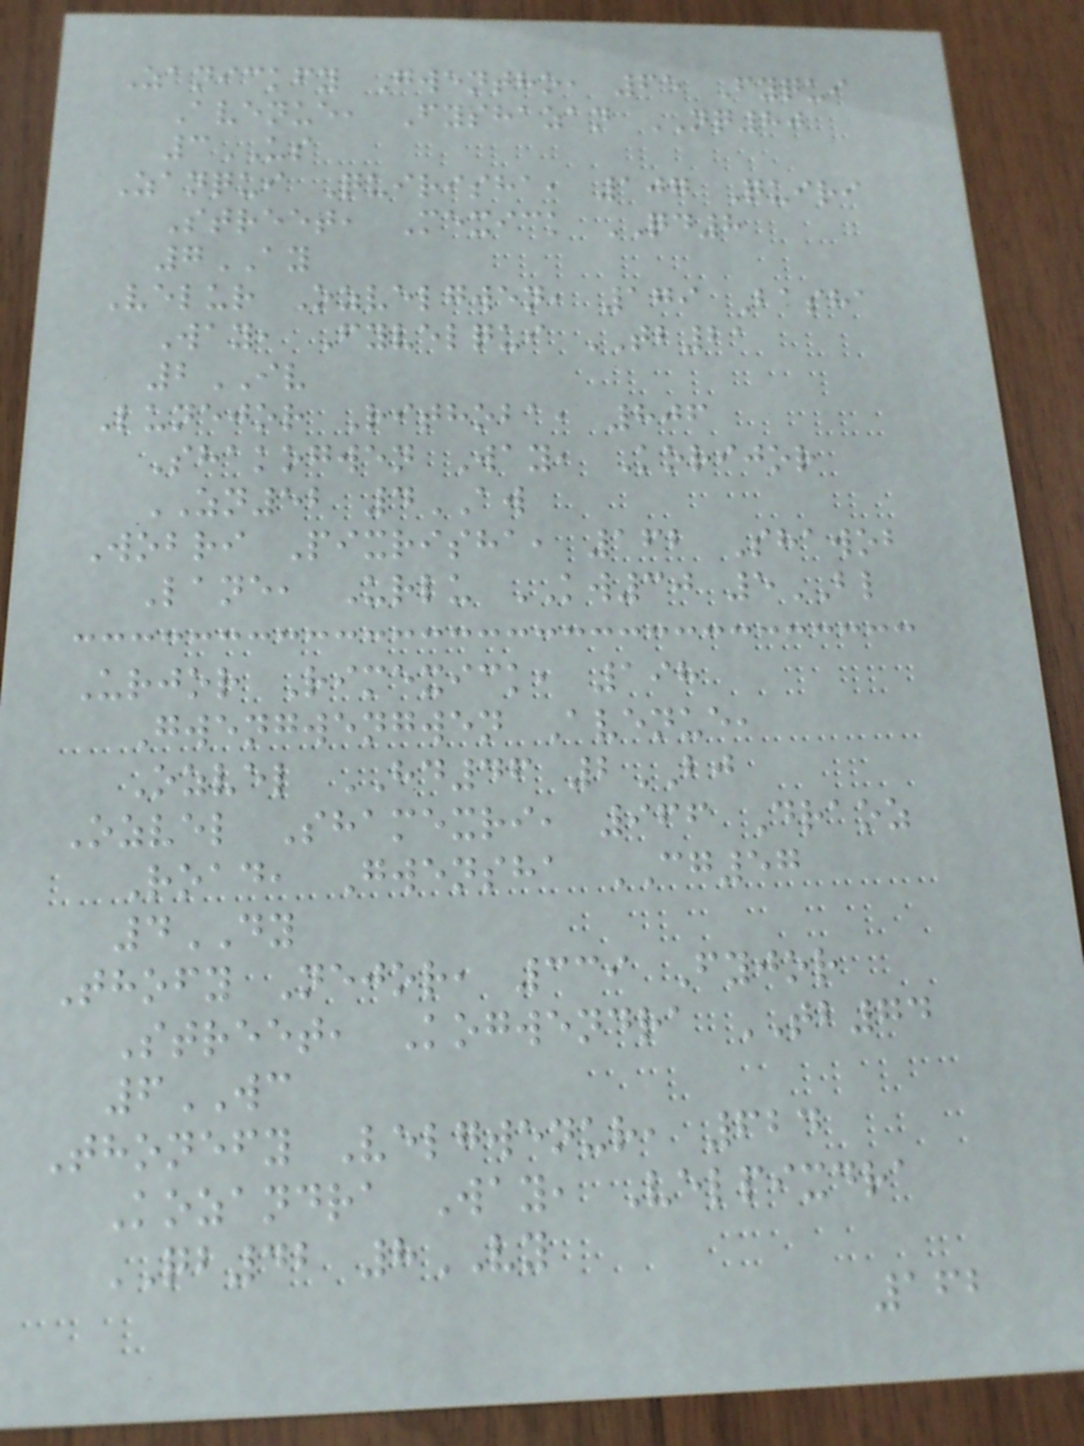Zanickfy Gwentho, 65 Fyqui
Avenue, Fyshazan NQ80
3US
Zanqui Quirisha, 107 Quiri
Street, Mexick QD8
7AY
Velur Ozvelgwen, 179 Basha
Way, Fyvelqui TB21
2IV
Lunejor Rithoba, 806
Shakogwen Way, Korijor
ZN52 4AW
Wobri Pixrisha, 162 Shawob
Lane, Urlu KW30 5BL
Urjor Rimexick, 198
Gwengwengwen Avenue,
Ozvel HD46 2BJ
Ozvel Shamexri, 966 Draoz
Road, Gwensha CG57
4DY
Thofy Nejor, 339 Fyjor
Street, Kogwendra TB74
6WC
Thonefy Velgwenur, 624
Kozandra Way, Velpixdra
QB42 8VY
162
